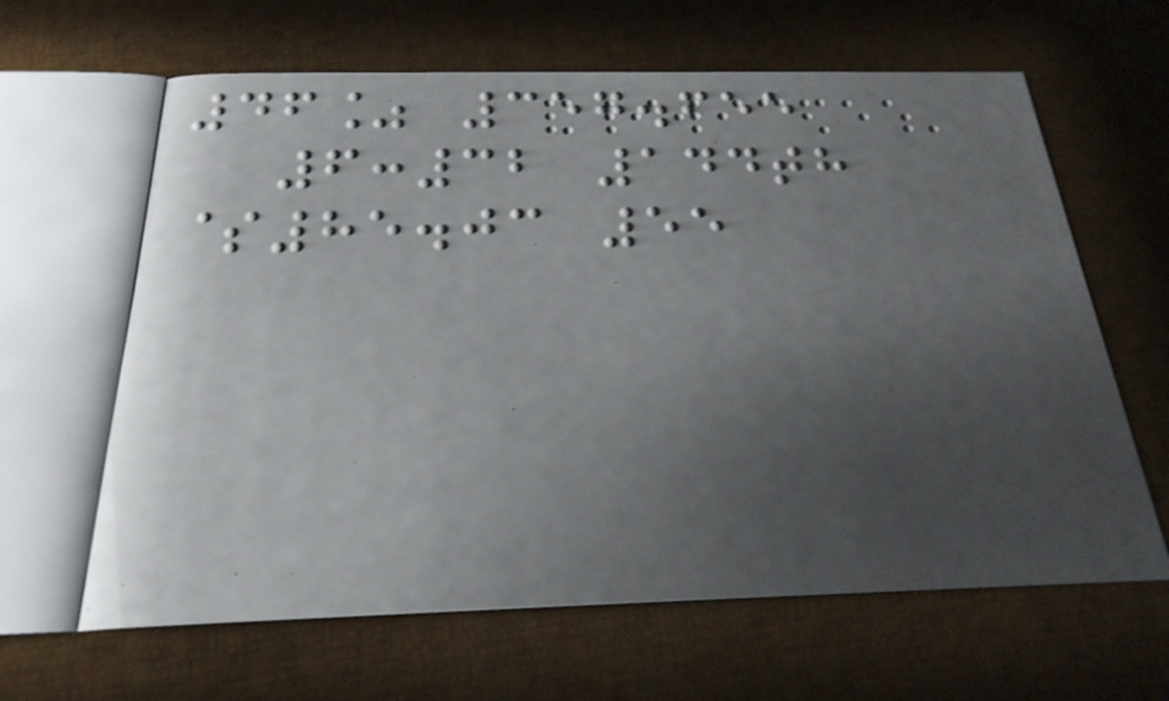46% 357.655
6:32 144th
$85.03 55
